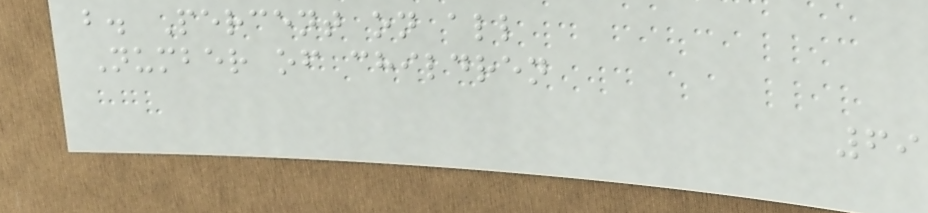b. Percent on all
Number of children
69
